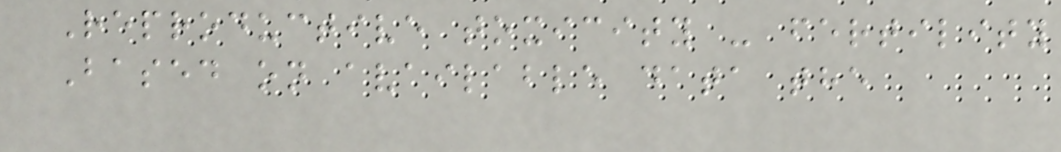Reproductive toxicity - fertility
Based on available data the
